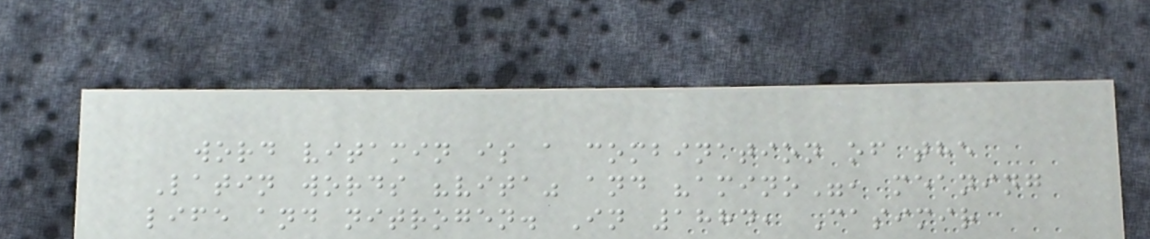word vitamin is a combination of the
Latin words "vita" and "amino", meaning
life and nitrogen. In 1884, Casimir
